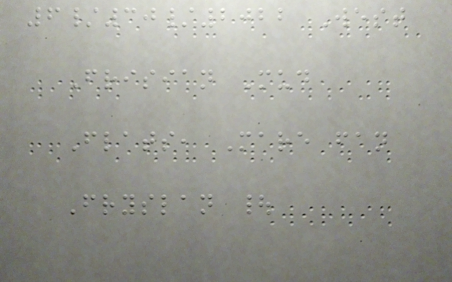6/30/2022 West
Frisian Mud
Flats, Mare fan
Fryslan |
